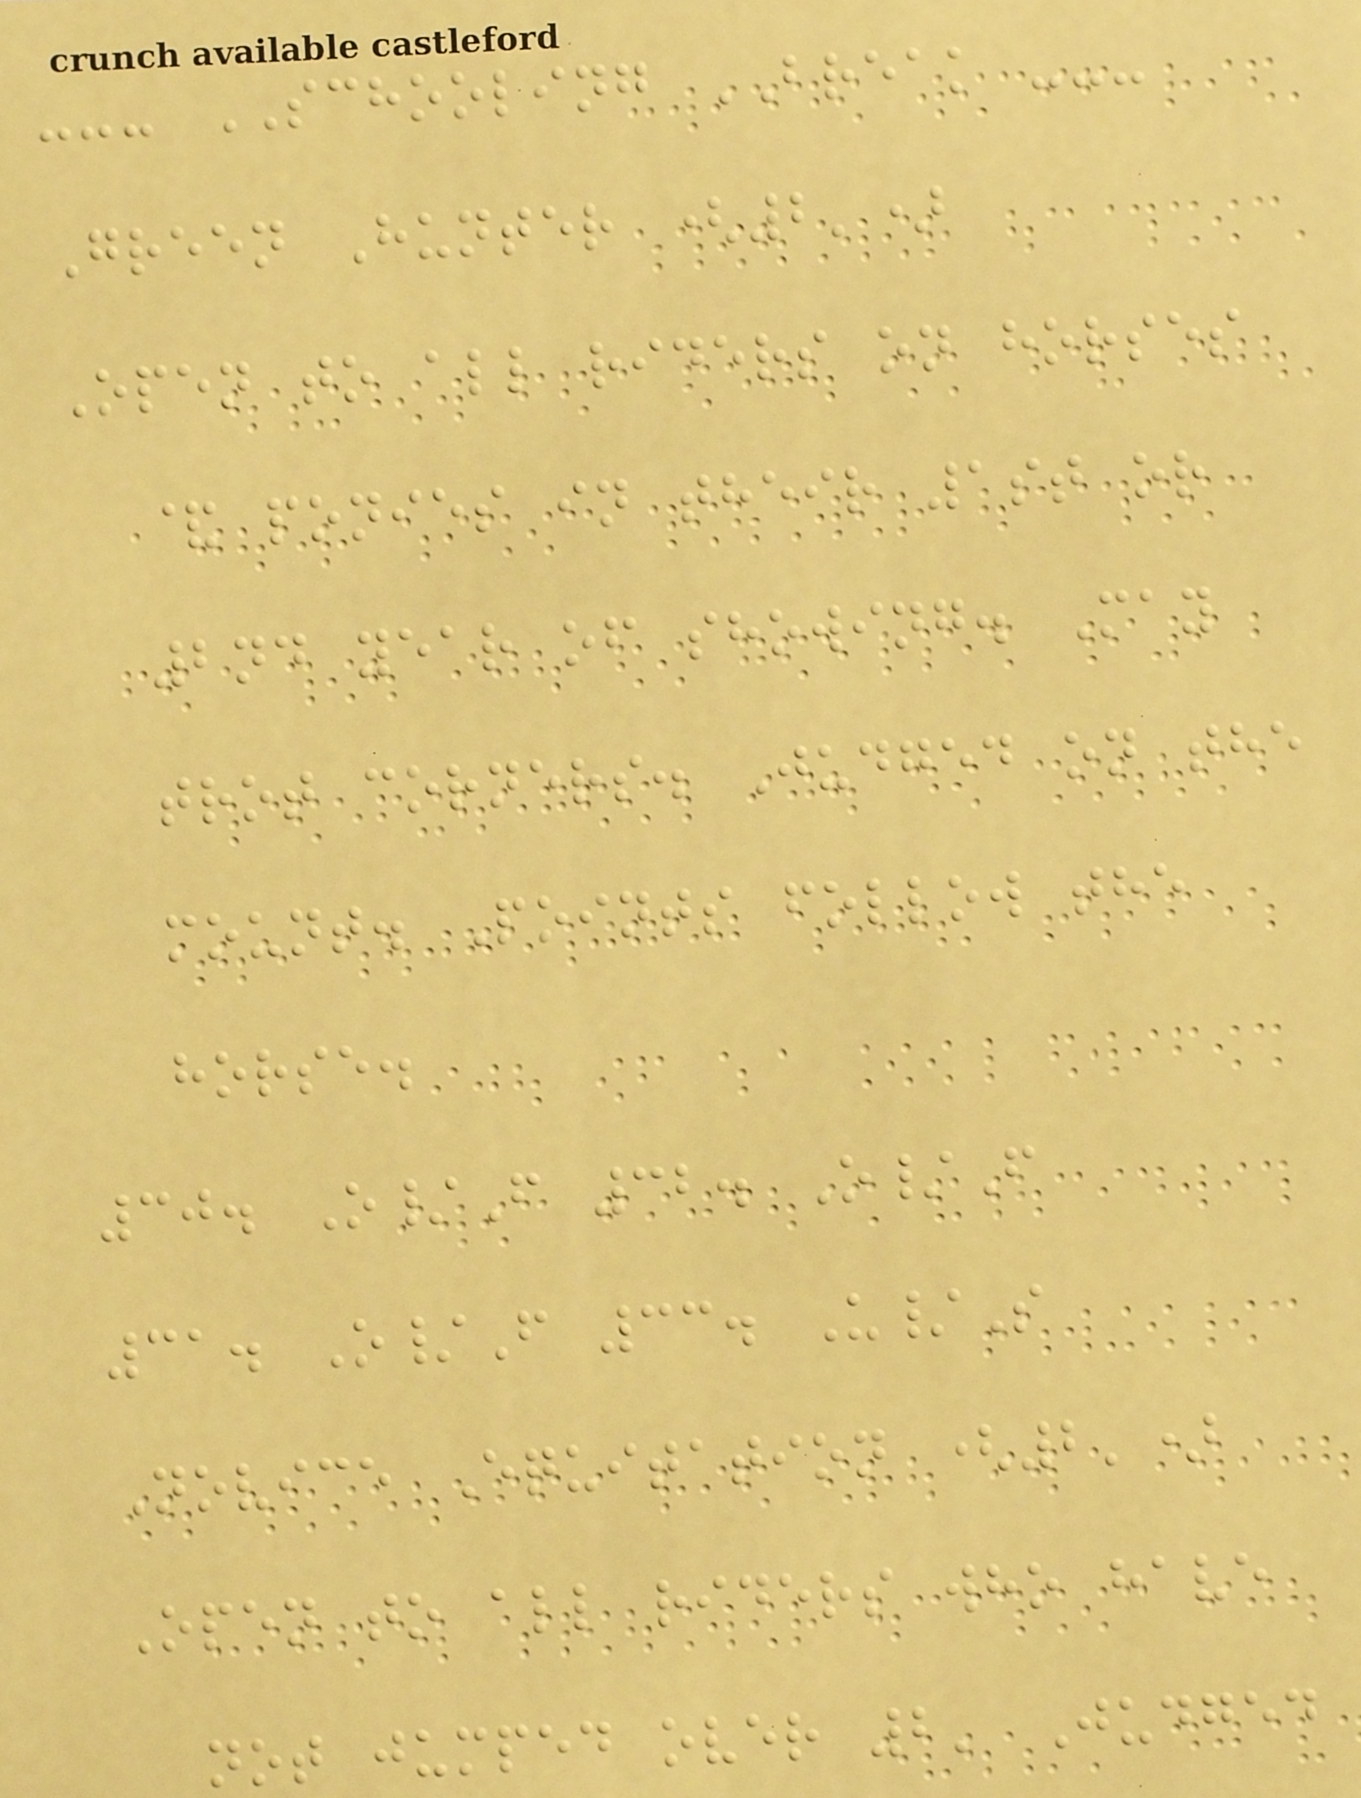--- SCHOOLING BREAK ---
Green Hunter (2')
Open to all riders on horses
& ponies in their 1st or
2nd year of showing. May
trot corners. Judged on the
mount. Points follow the
horse.
30. O/F 32. O/F
31. O/F 33. U/S
Novice Equitation (2')
Open to all riders who have
not jumped over 2' Judged
